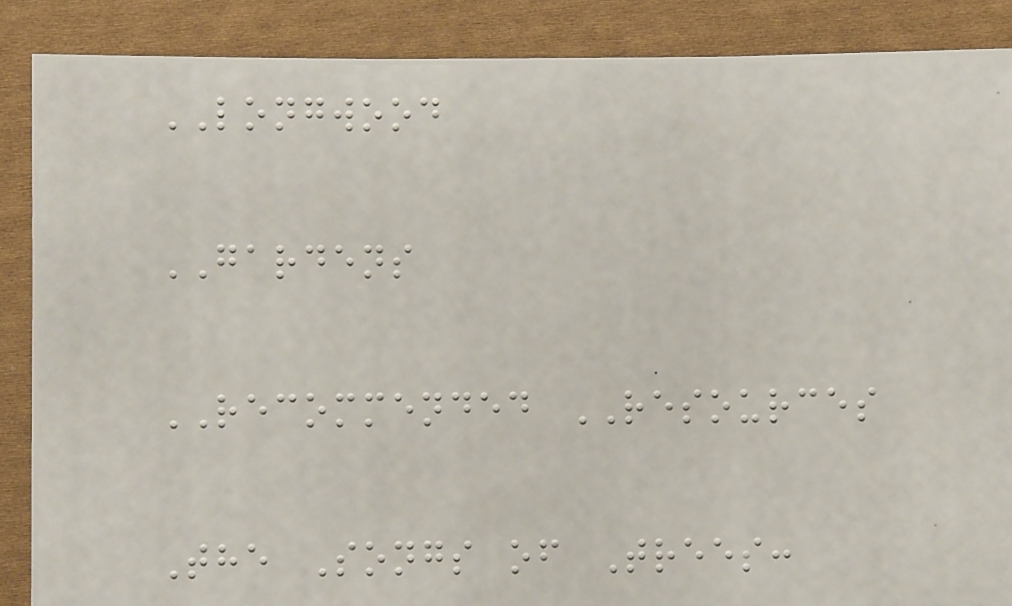LONGWOOD
GARDENS
RECOMMENDED RESOURCES
The Songs of Trees:
